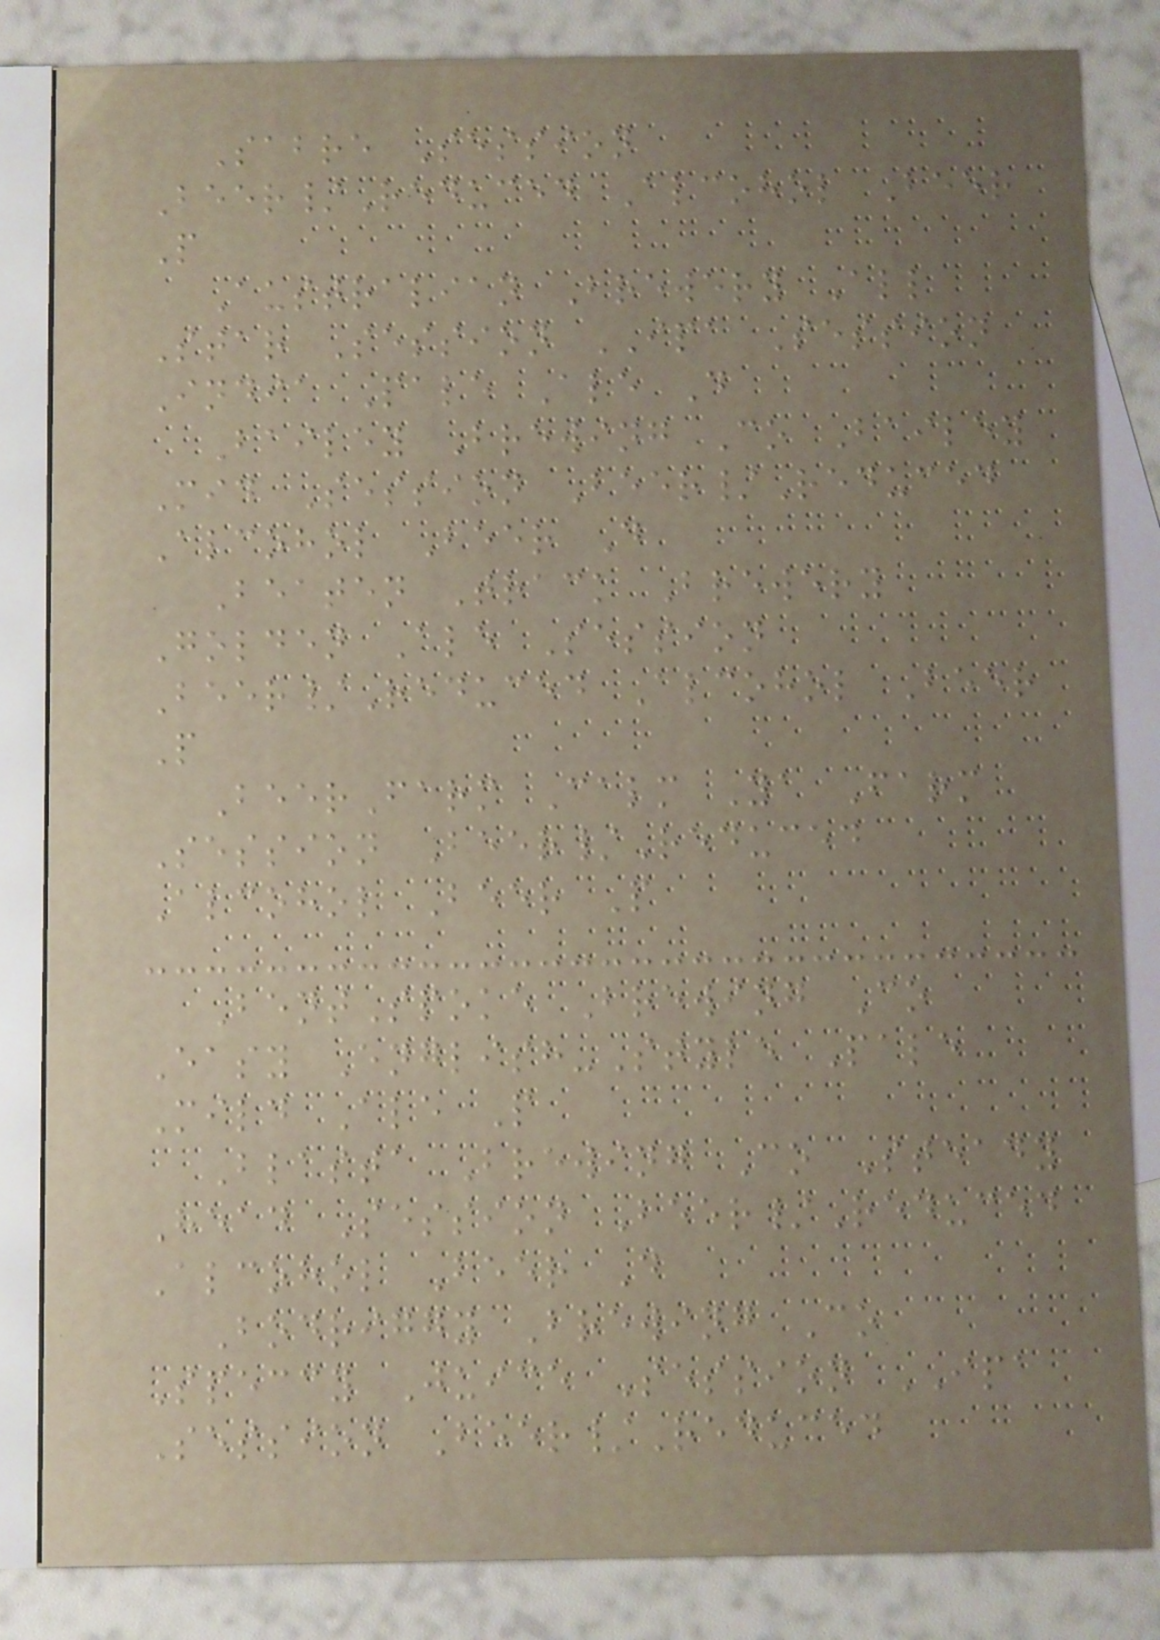Sabre Session
Beer/Reduced Alcohol Beer
P
Australian Brewery All
Star Session IPA Session
India Pale Ale D
Bailey Brewing Co Bailey
Mid Session Beer/Reduced
Alcohol Beer D
Beaten Track Brewery
Golden Ale Session
Beer/Reduced Alcohol Beer
P
BeerFarm Calm Ya Farm
Session Beer/Reduced
Alcohol Beer P
BentSpoke Brewing Co
Easy English-Style Pale
Mild Ale P
Blasta Brewing Co Steady
Head Session Beer/Reduced
Alcohol Beer D
Bodriggy Brewing Co
Speccy Juice Session IPA
Session Beer/Reduced
